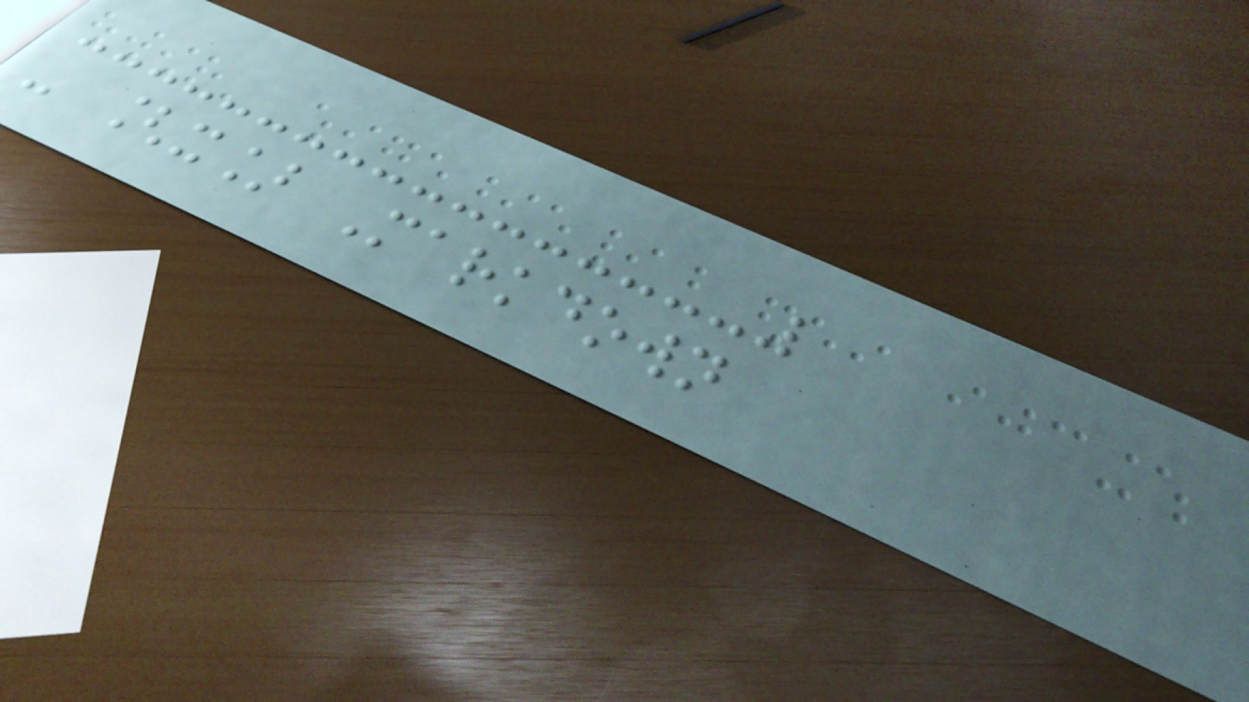- [x] Markdown
